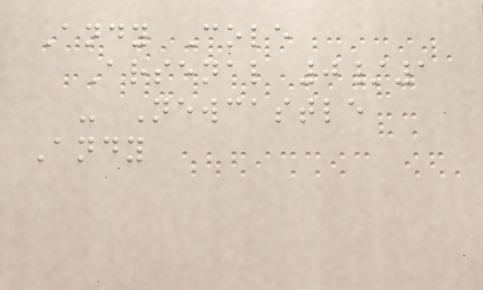Andy Cole
Arsenal 0/1
- Newcastle
Andy
